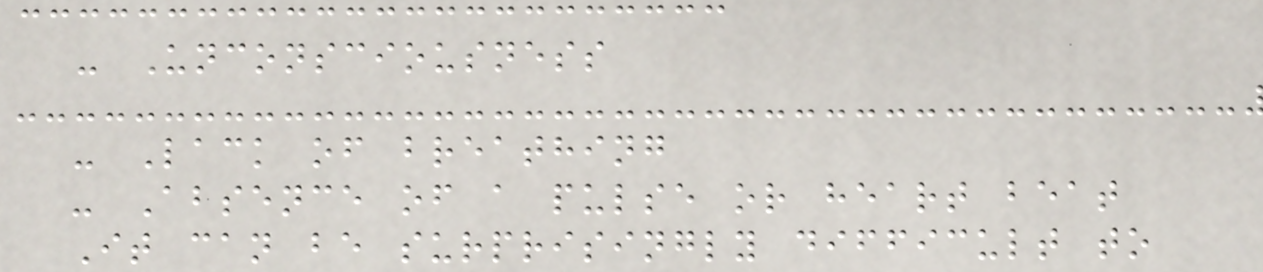- Unconsciousness
- Lack of breathing
- Absence of a pulse or heart beat
It can be surprisingly difficult to
